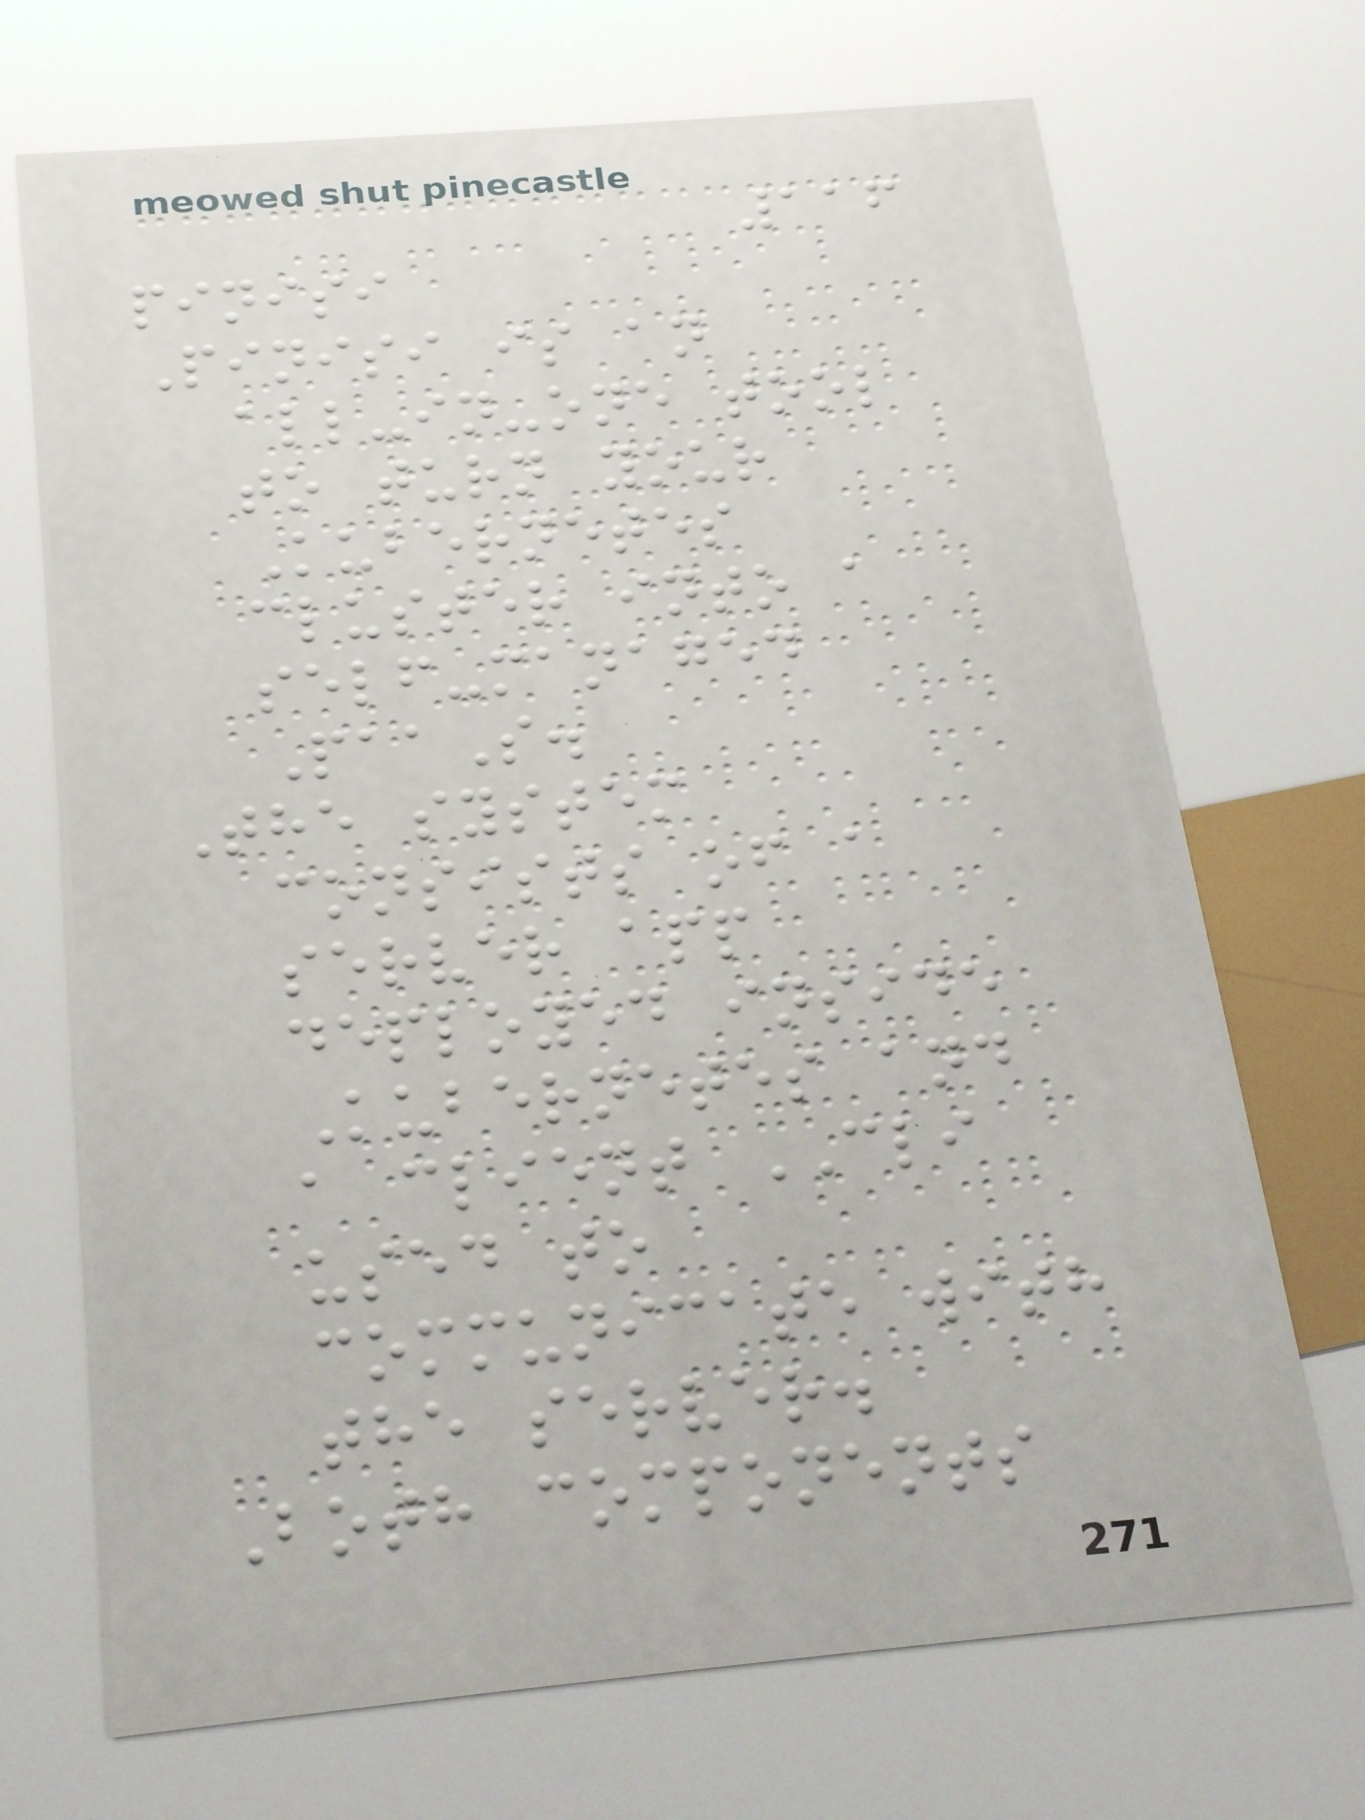116
pinisi
Pinisi is an
all-in-one tool
to turn your
Kubernetes
cluster into a
self-managed
PaaS.
The system
consists of a
server app
deployed inside
Kubernetes and
a client CLI
used to
communicate with
the server.
Both components
